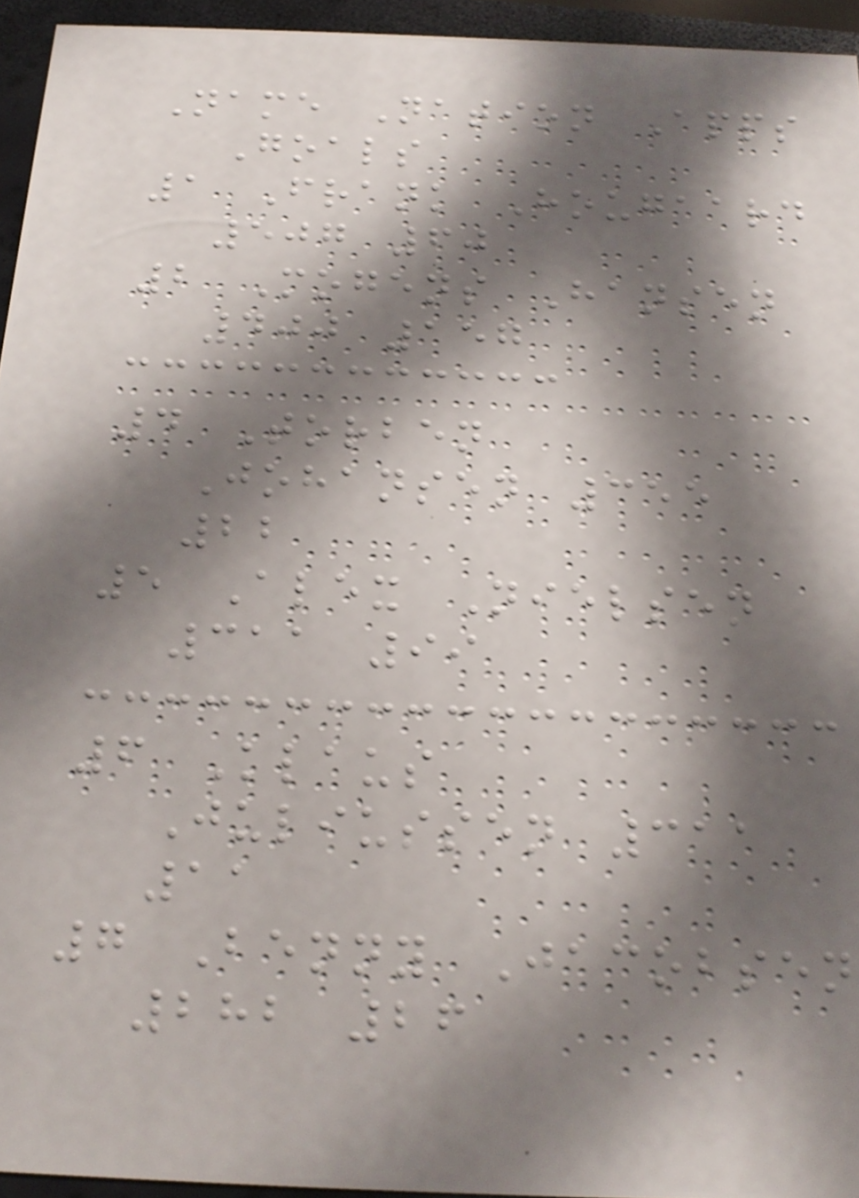Name Nation Apps
Goals
1 Frank Hougaard
507 60
2 Mogens Hansen
400 157
4 Torben
Johansen 355
22
5 Alex Nielsen
311 99
6 Klaus
Juliussen 311
11
7 Benny Jacobsen
282 26
